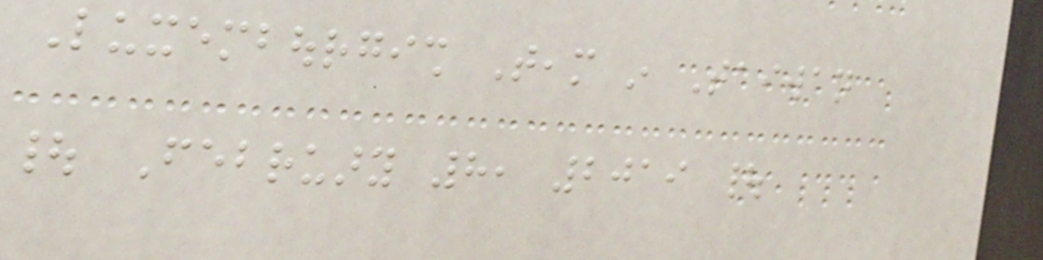Luxembourgish Team in Taiwan
| February 8, 2019 |
